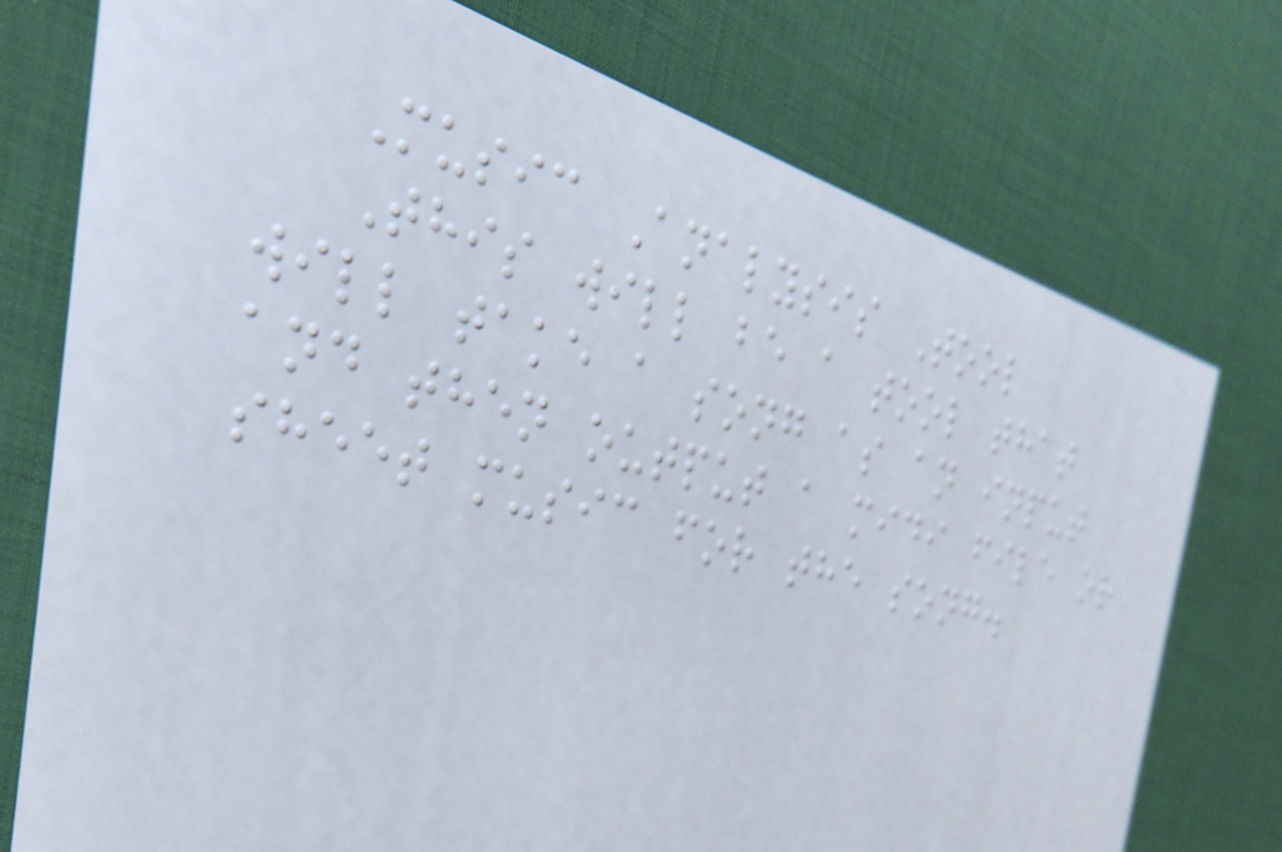Music Analysis Tool
This will be a tool that
will take a song as an input
and then output a midi file or
sheet music for the song.
